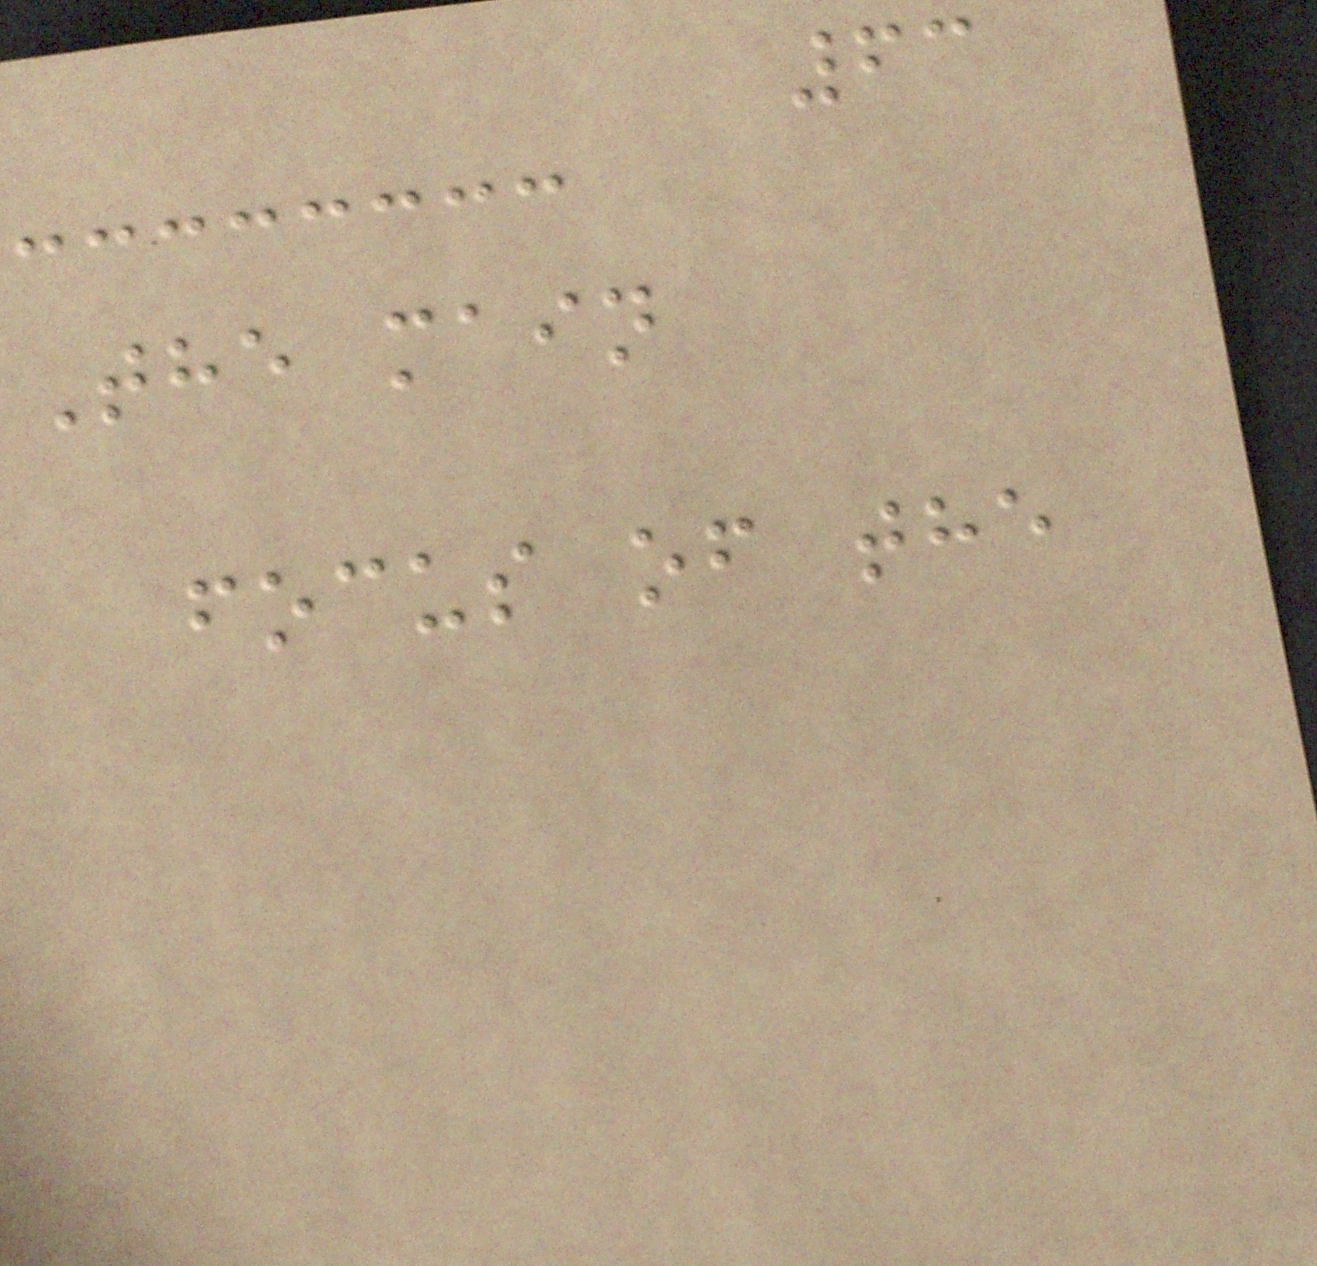63
The main
focus of the
